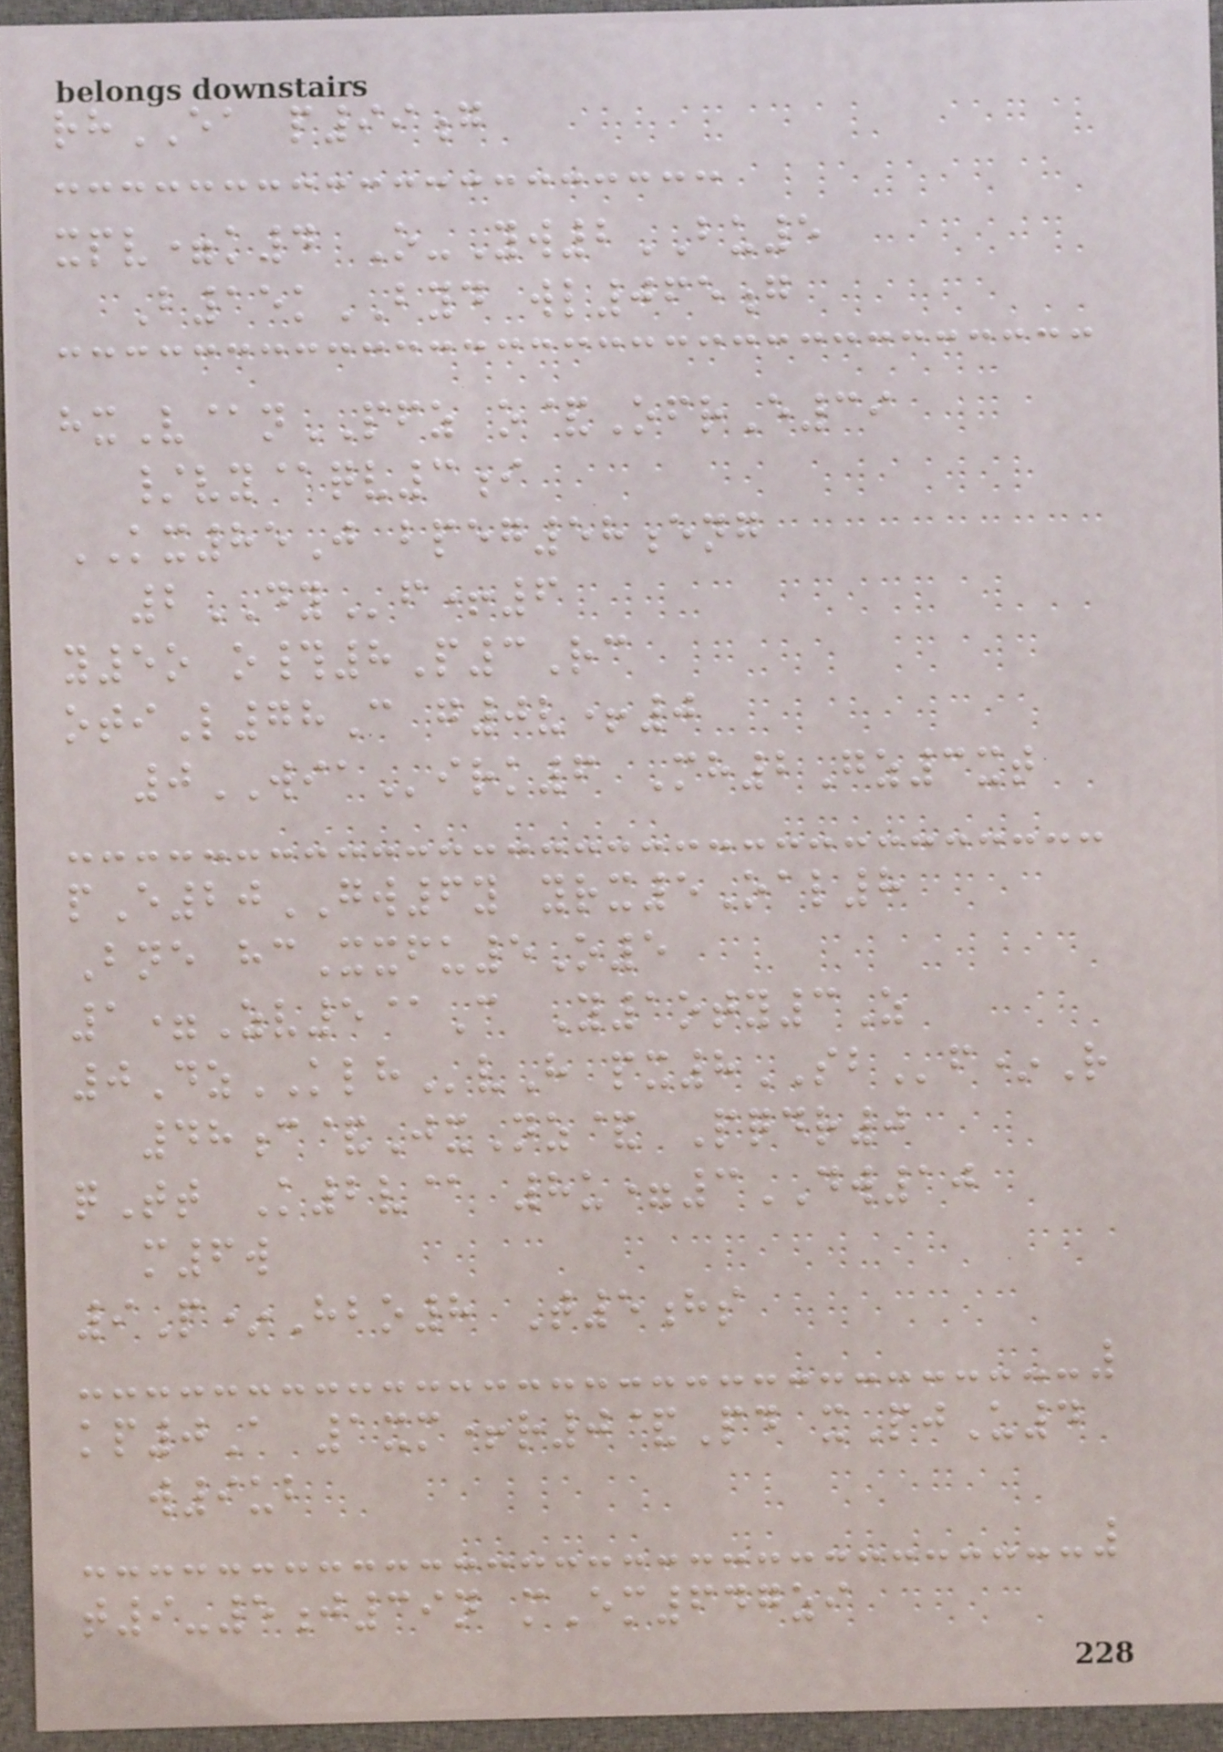rhEA p99g
xpv=k4 O-Yw2BU5
B15kBYD wl065g
hxV@nPFZ o&OfrE39
/vy@qv3i
KX85J bpeg58eng
2DYf+6
y5o o#8P3Rc
otiL78C g0v+0
0WIAirk6 Mh2Gz3xt
pE20GW6y yrx5Oal8
Bne hcXxfu5O5
1=Zv5@C Y1oty3Z
0DzKLHvH px8SBf*R
48c&JxNz& Pqdr0
qTt K2v@ 8u=3DW10
m6w
9P*Hbo8 T5hs
kp0A 1xm+r0&Pd xPjU4
w9ub
t9-5j39n mEm647zi
